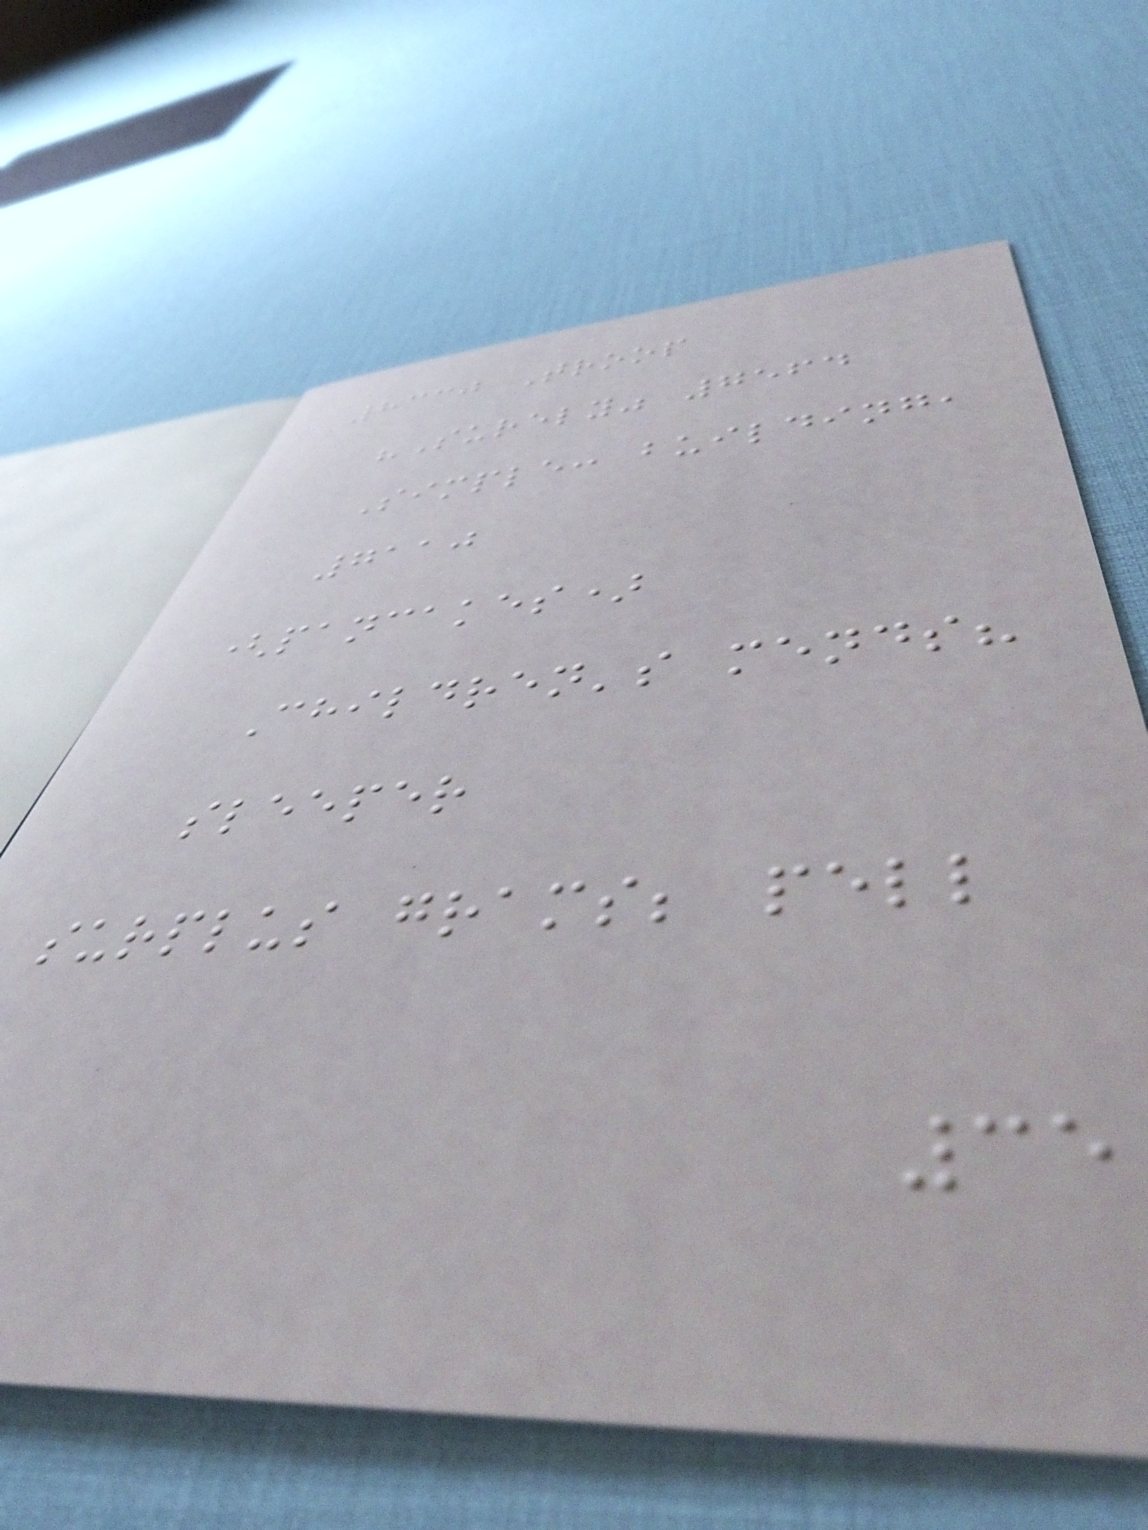8330 Troop
"Surely" 7564
Simple: building,
7110
(pancakes)
Children's mends?
sleeper
surplus grams; pell
35
